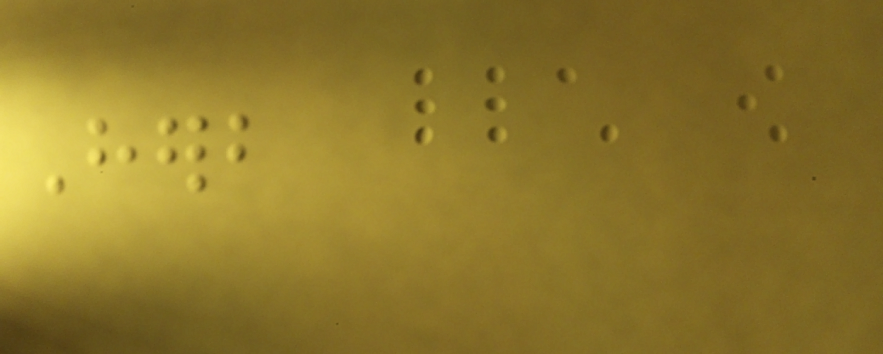Herb
